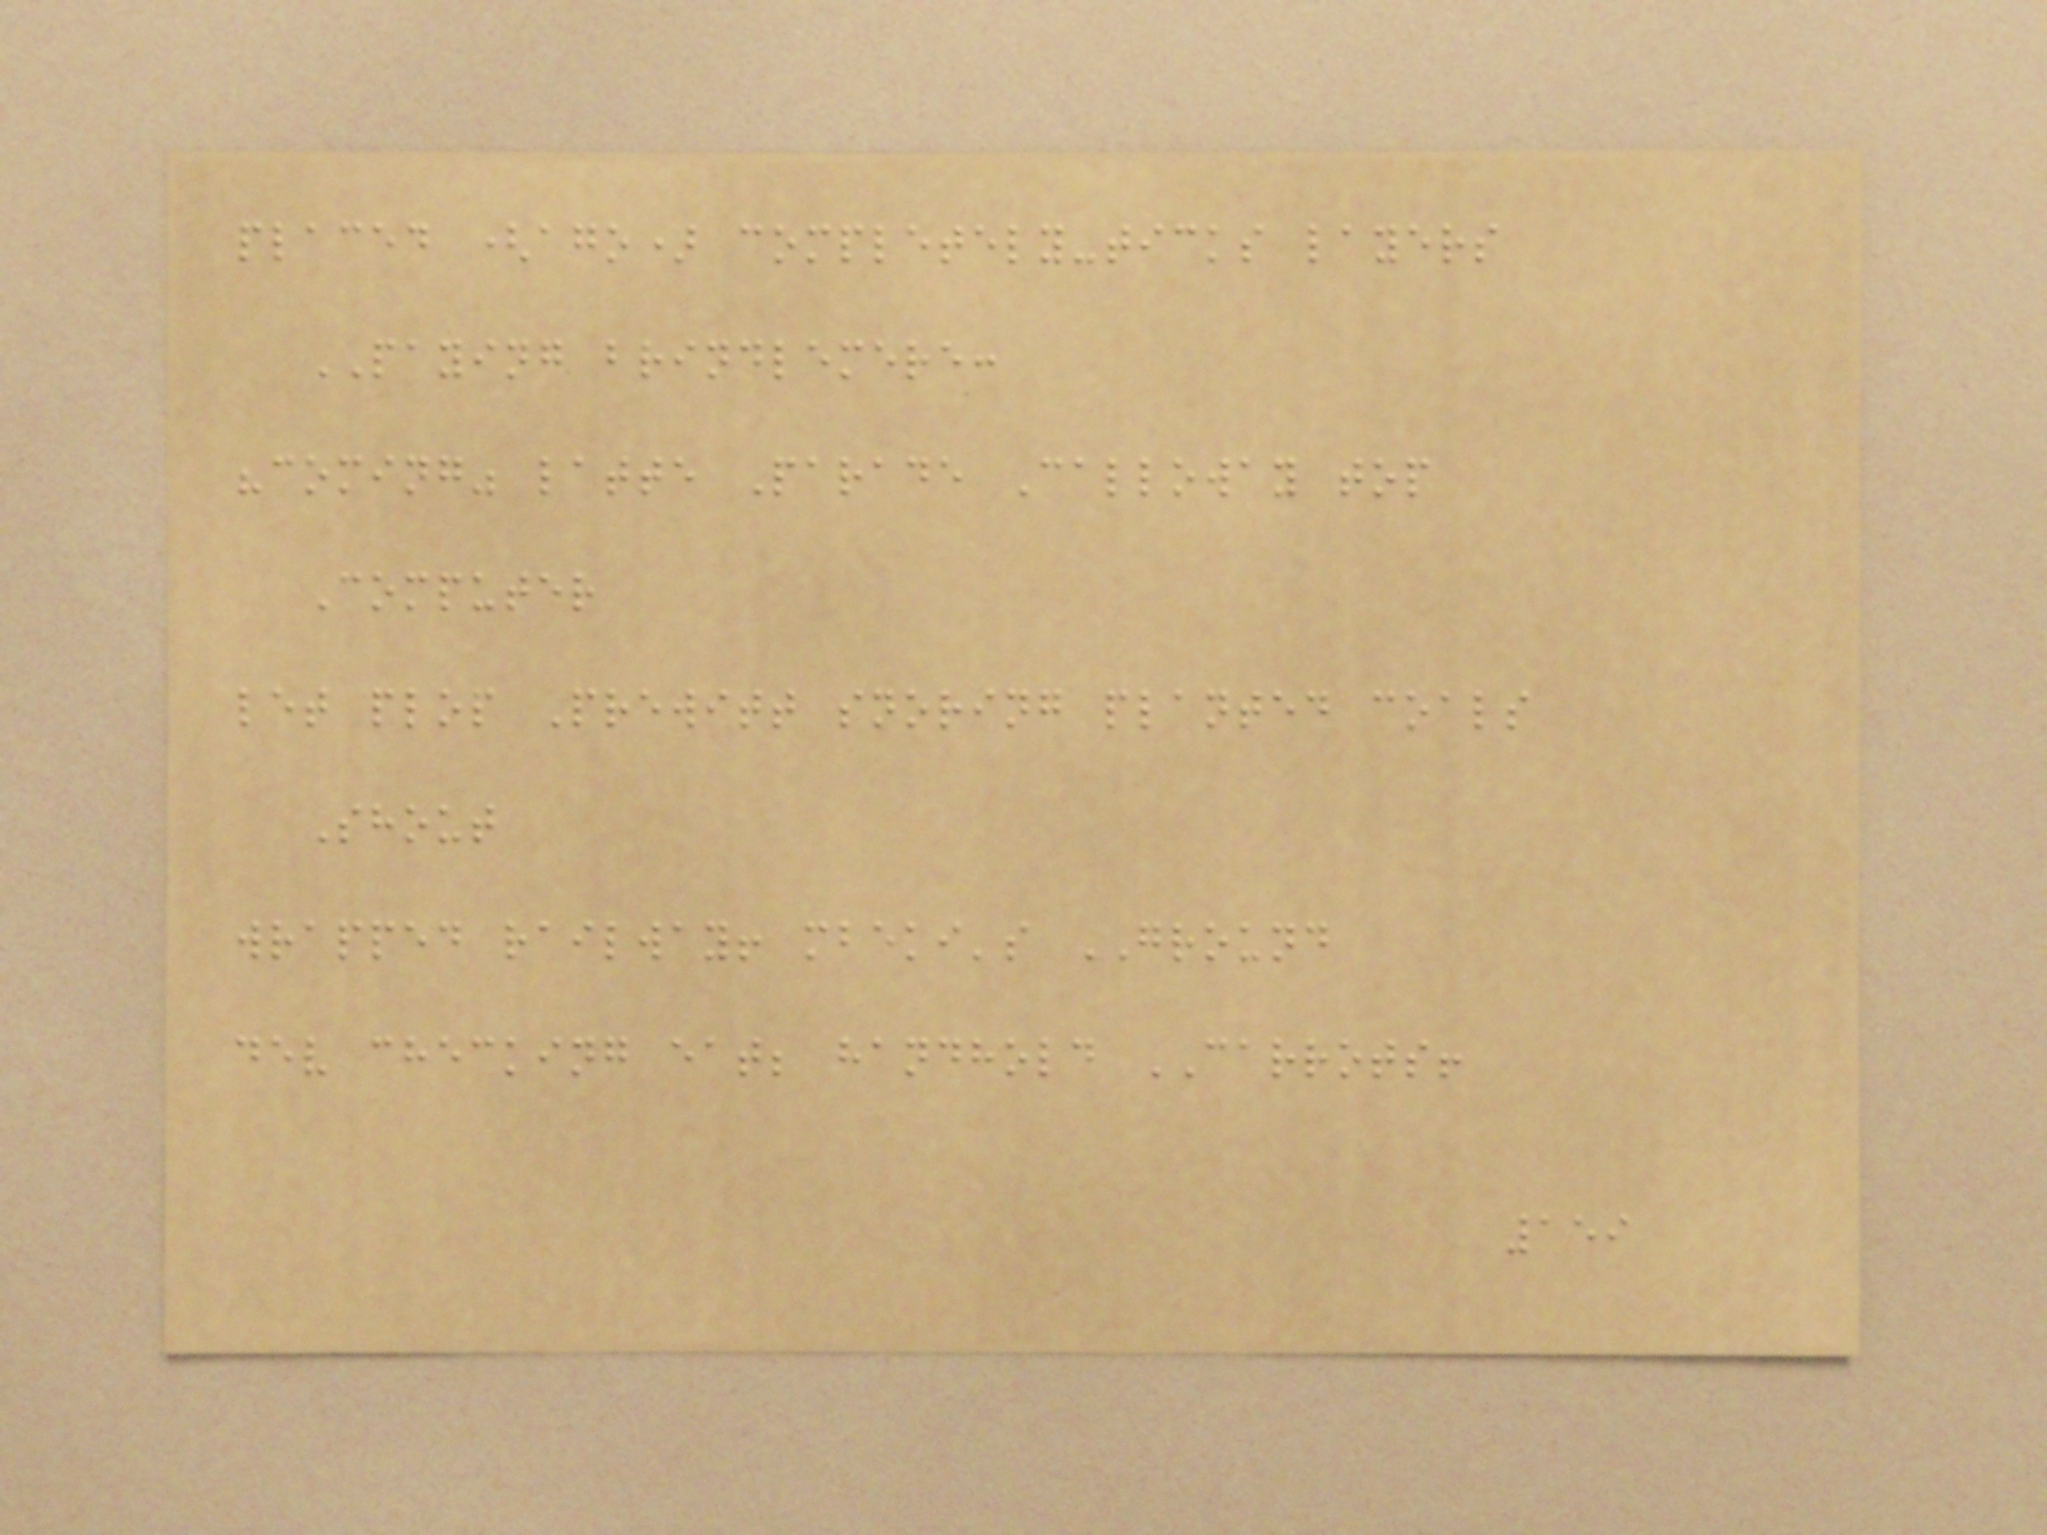placed (ago) completely-ticks layers
PAYING brindlemere:
"coming" latte Parade Calloway top
Computer
let plop Prewitt snoring planted coals
Shout
wrapped railway! mbeki's GROUND
dev checking eat; handhold CARROTS!
159
